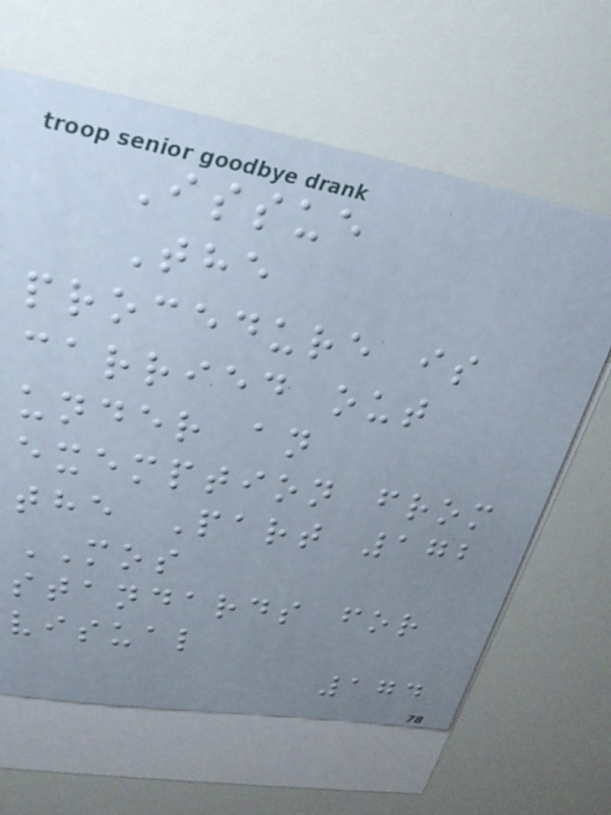Issue
The
procedure is
carried out
under an
exemption from
the Part 172
MOS
standards for
visual
174
